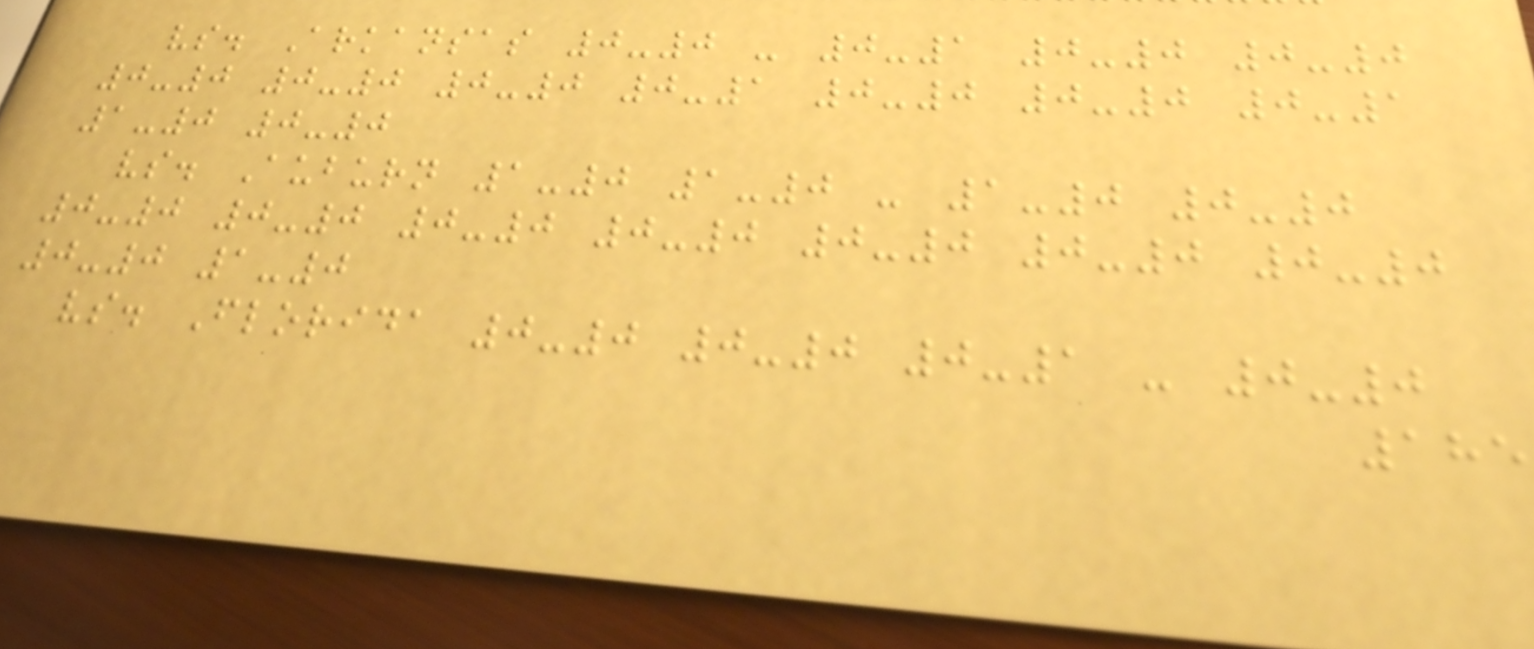vs. Arkansas 0-0 - 0-1 0-0 0-0
0-0 0-0 0-0 0-1 0-0 0-0 0-1
1-0 0-0
vs. Auburn 1-0 1-0 - 1-0 0-0
0-0 0-0 0-0 0-0 0-0 0-0 0-0
0-0 1-0
vs. Florida 0-0 0-0 0-1 - 0-0
185
